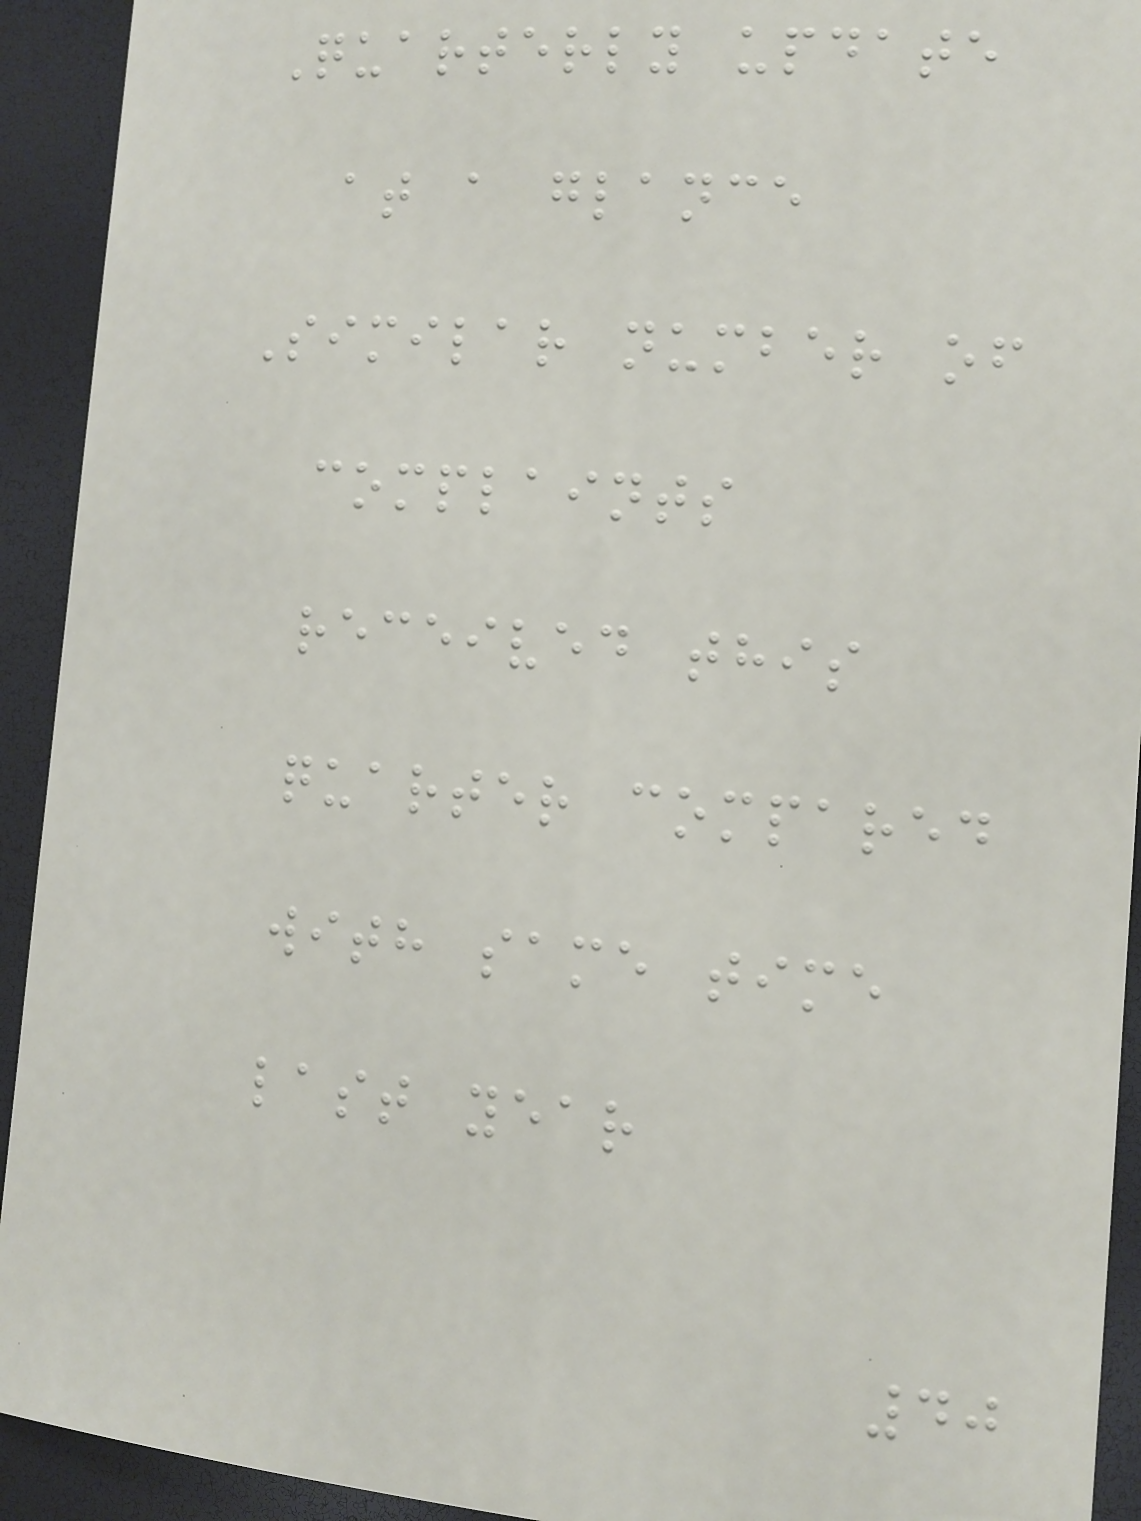Quarterly update
at a glance
Similar number of
complaints
received this
quarter compared
with same time
last year
40
